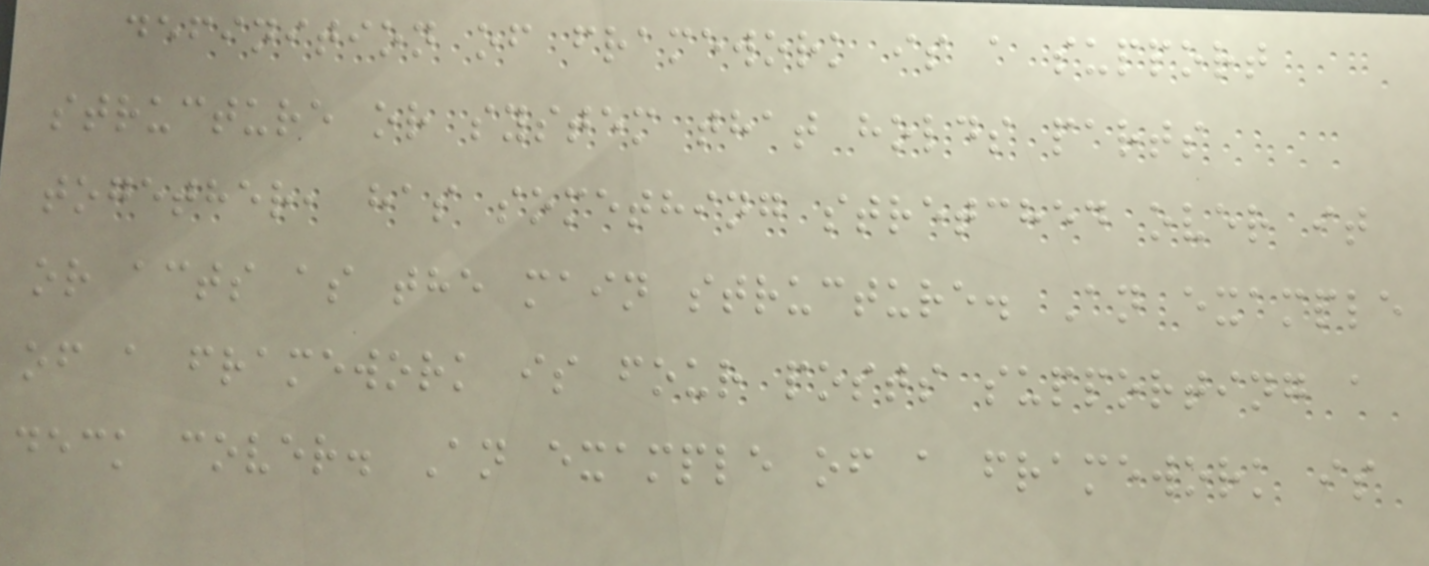definition of framework is a support
structure or system that holds parts
together, has something stretched over it
or acts as the main structure. An example
of a framework is four posts supporting a
deck cover. An example of a framework is
